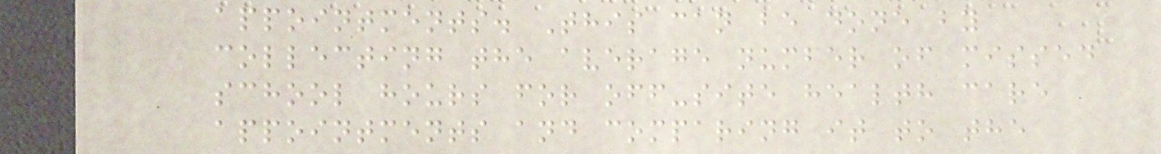appointments. This can be done by
collecting the average number of missed
school hours for off-site health care
appointments and comparing it to the
